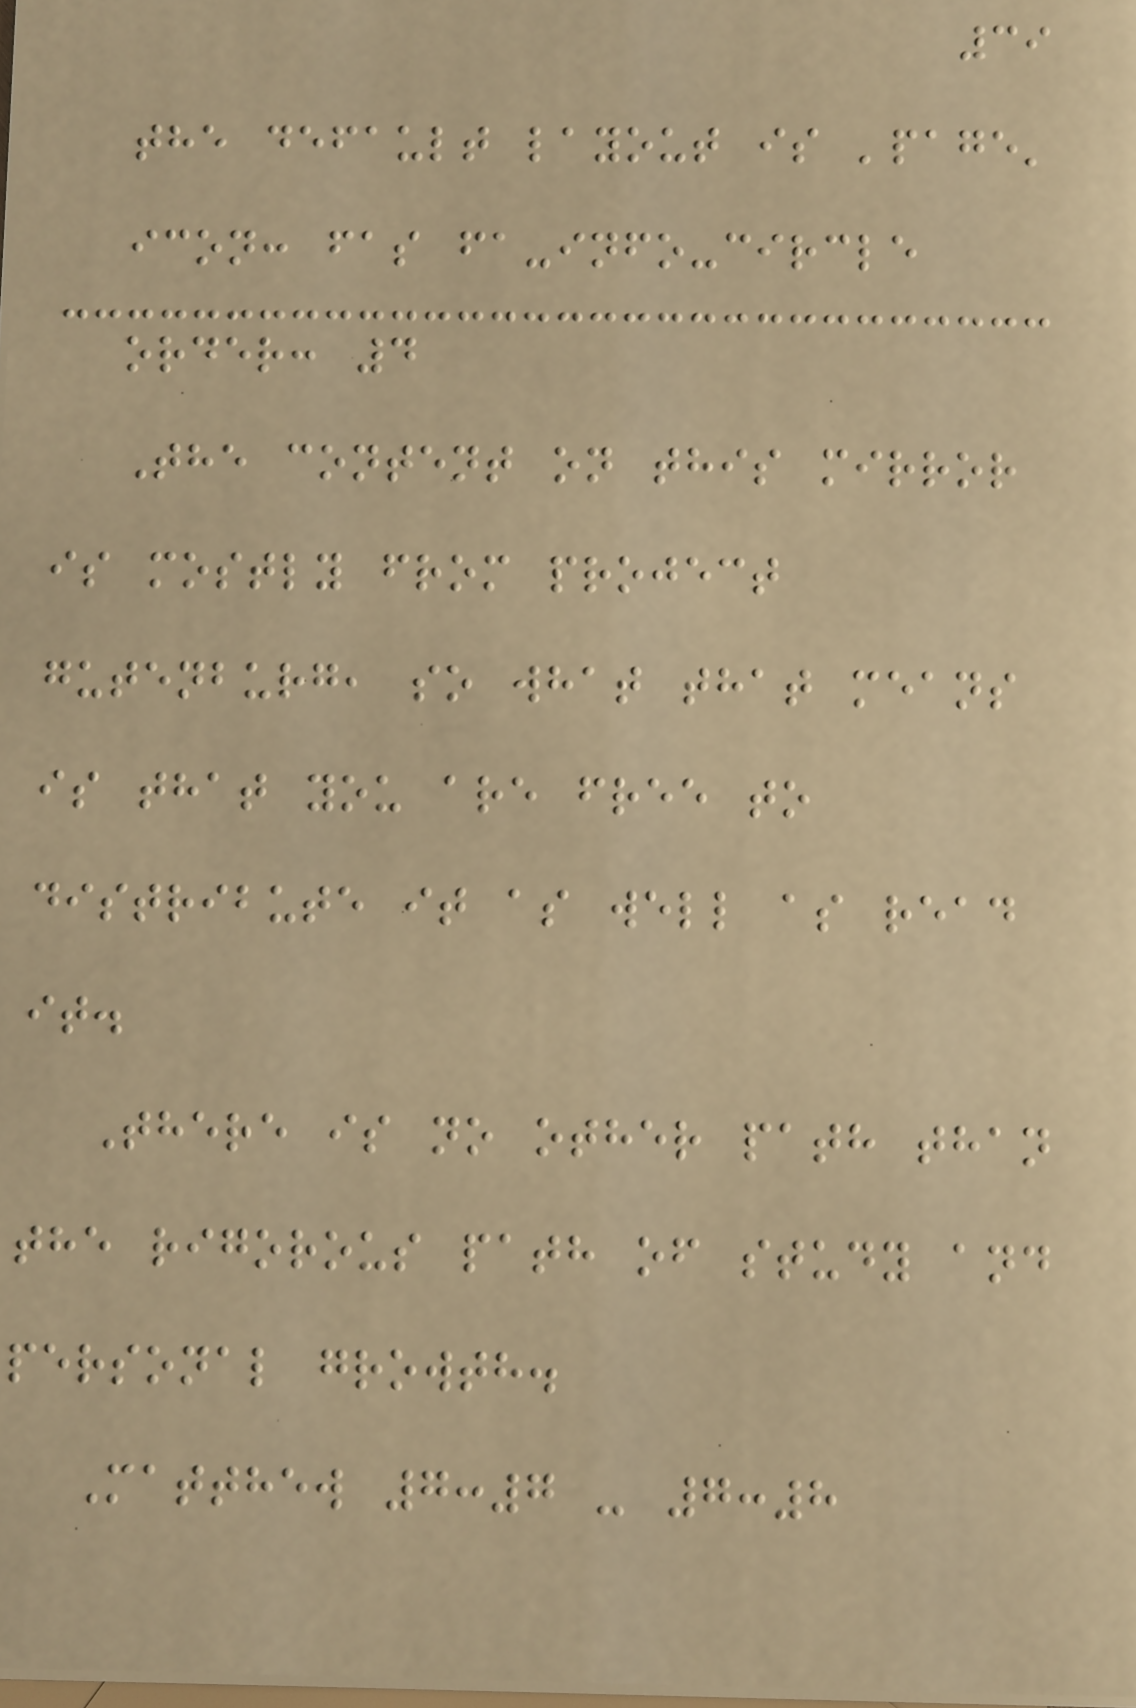39
the default layout is 'page'
icon: fas fa-info-circle
order: 4
The content on this mirror
is mostly from project
gutenburg, so what that means
is that you are free to
distribute it as well as read
it.
There is no other path than
the rigorous path of study and
personal growth.
Matthew 7:7 - 7:8
